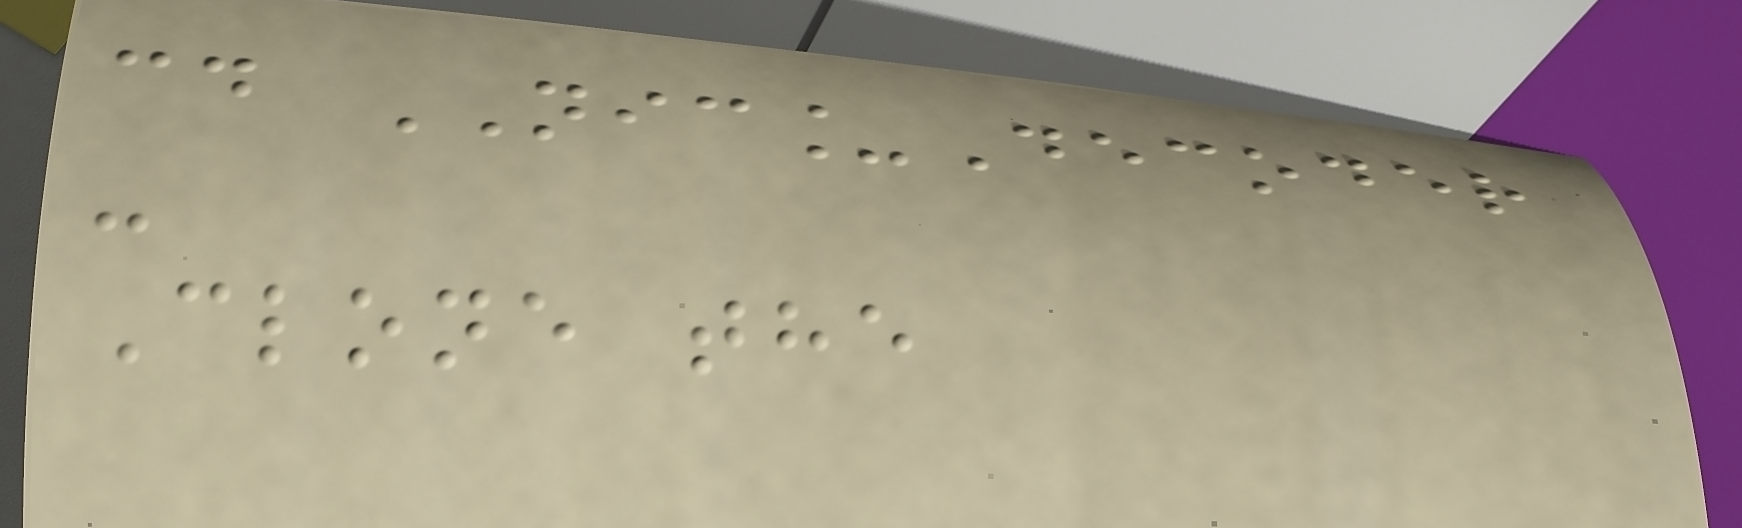cd NIC_Decoder
-
Clone the
